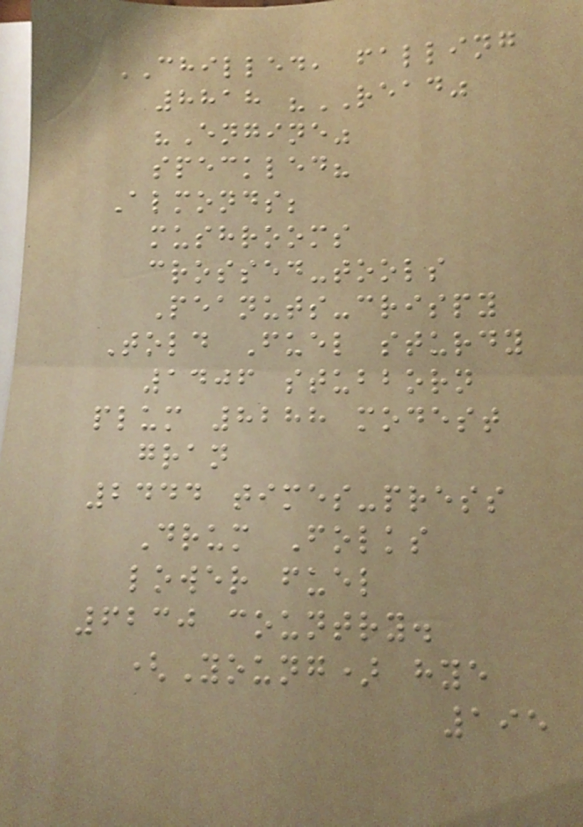CHILLED, falling
8818 "READ"
"Engine"
speckled?
Almonds;
mushrooms
crossed-tools
Peanuts-crispy
Told Fuel sturdy
1406 stubborn
plum 8288 modest
gran
2444 times-press
Drum Folks
lower fuel
6230 country.
(Young) hye
195
